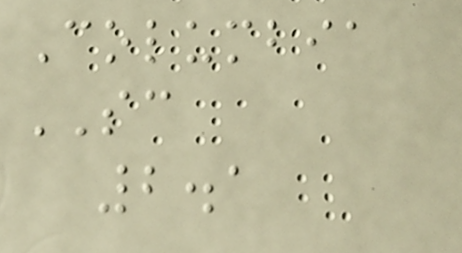Columbia
SC
2.1
